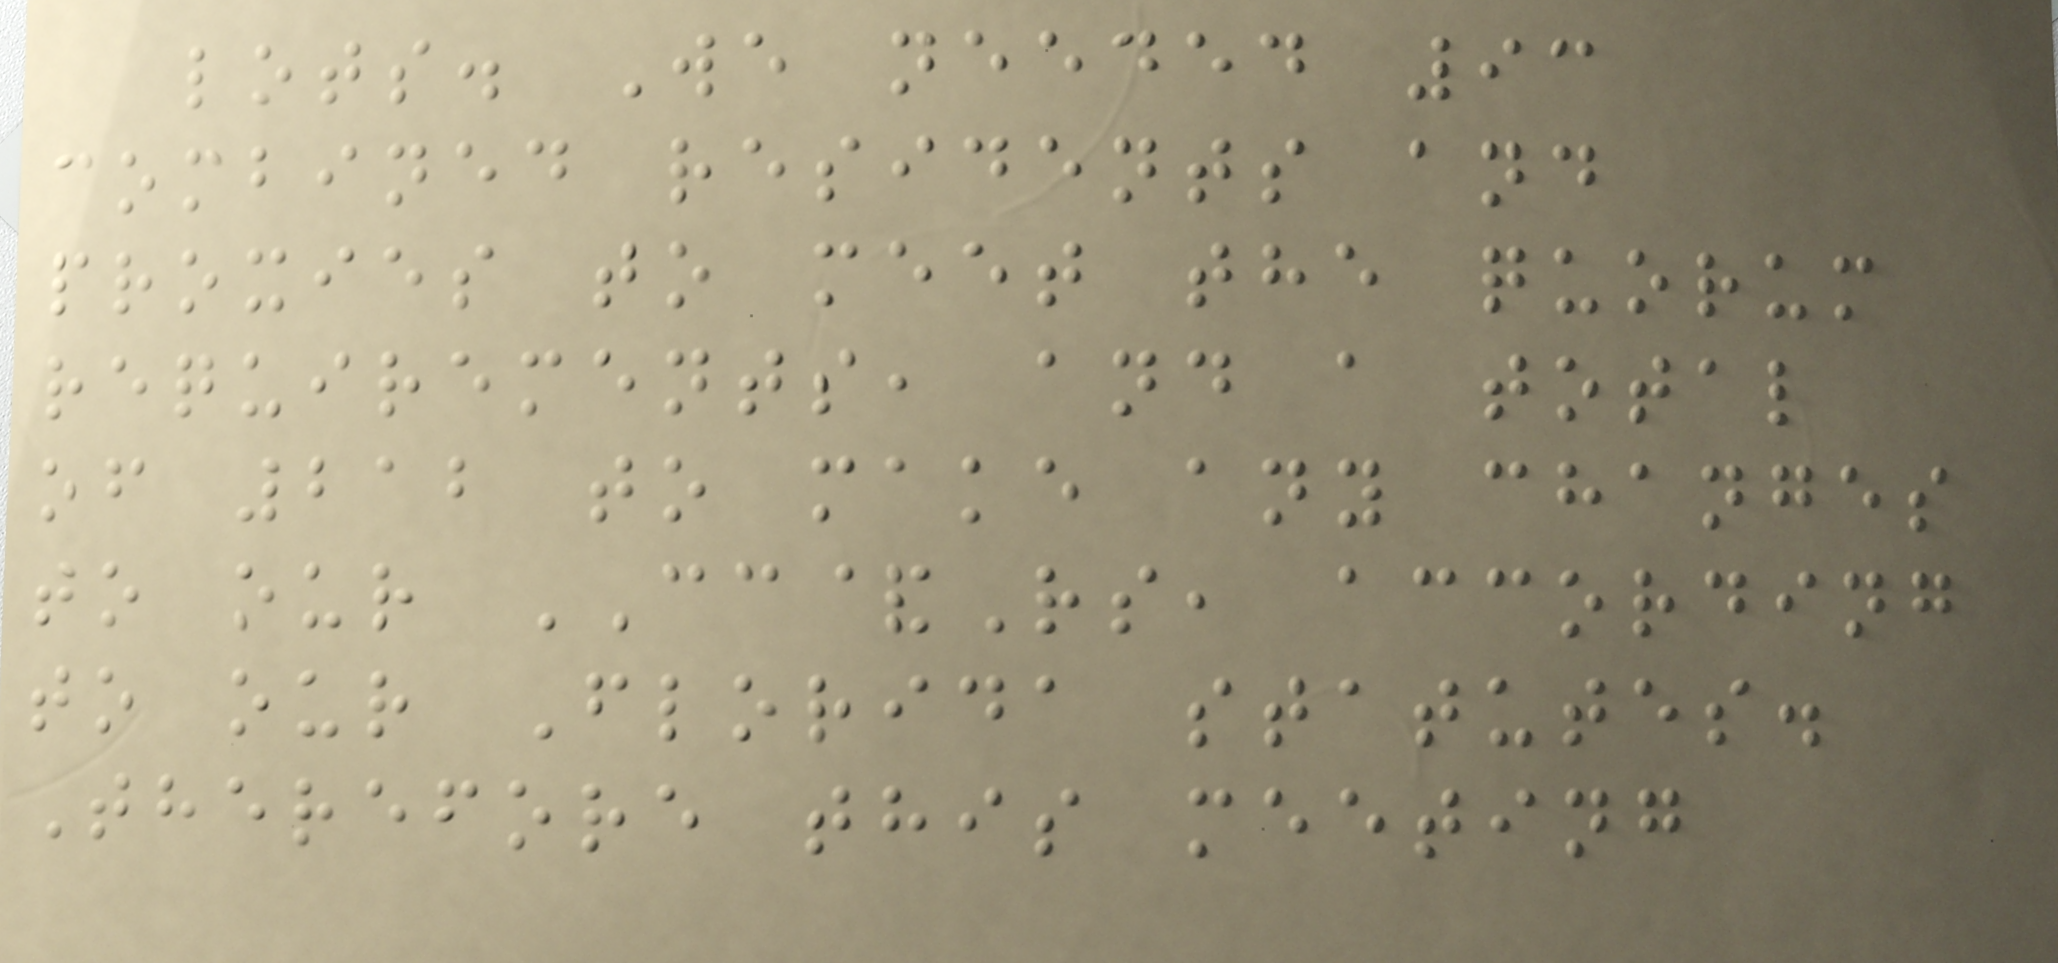lots. We needed 93
combined residents and
proxies to meet the quorum
requirements, and a total
of 212 to make any changes
to our CC&Rs, according
to our Florida statutes.
Therefore this meeting
